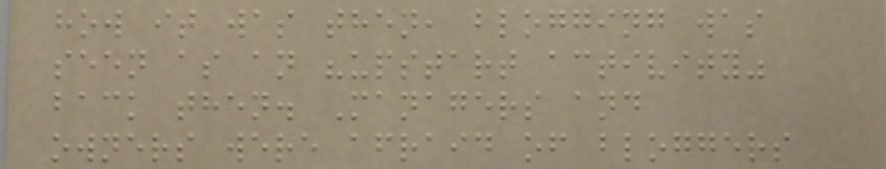how it was then, blogging was
seen as an "upstart activity"
back then. Managers and
owners were afraid of bloggers
